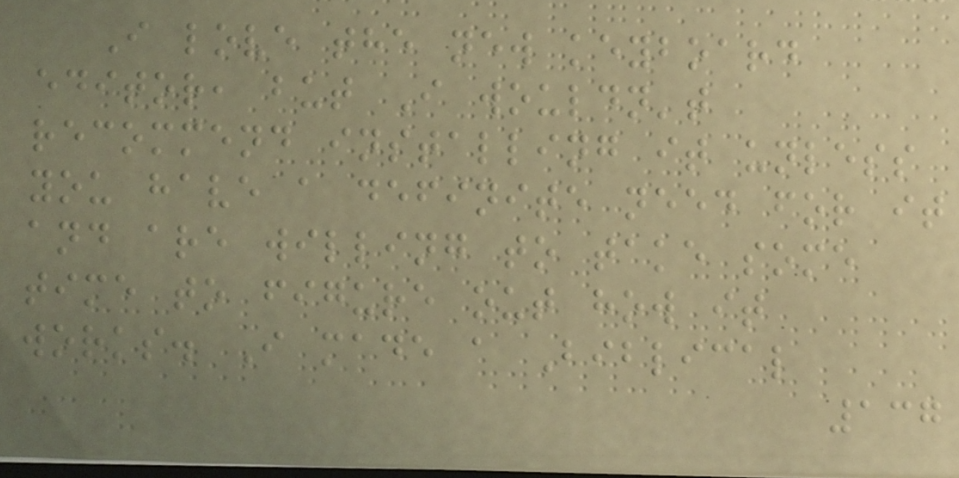I love the new keyboard
editor, but I wouldn't
recommend installing it unless
you have a definite need for it
and are willing to take some
time to figure out how it
works. I made a Biblical
137
